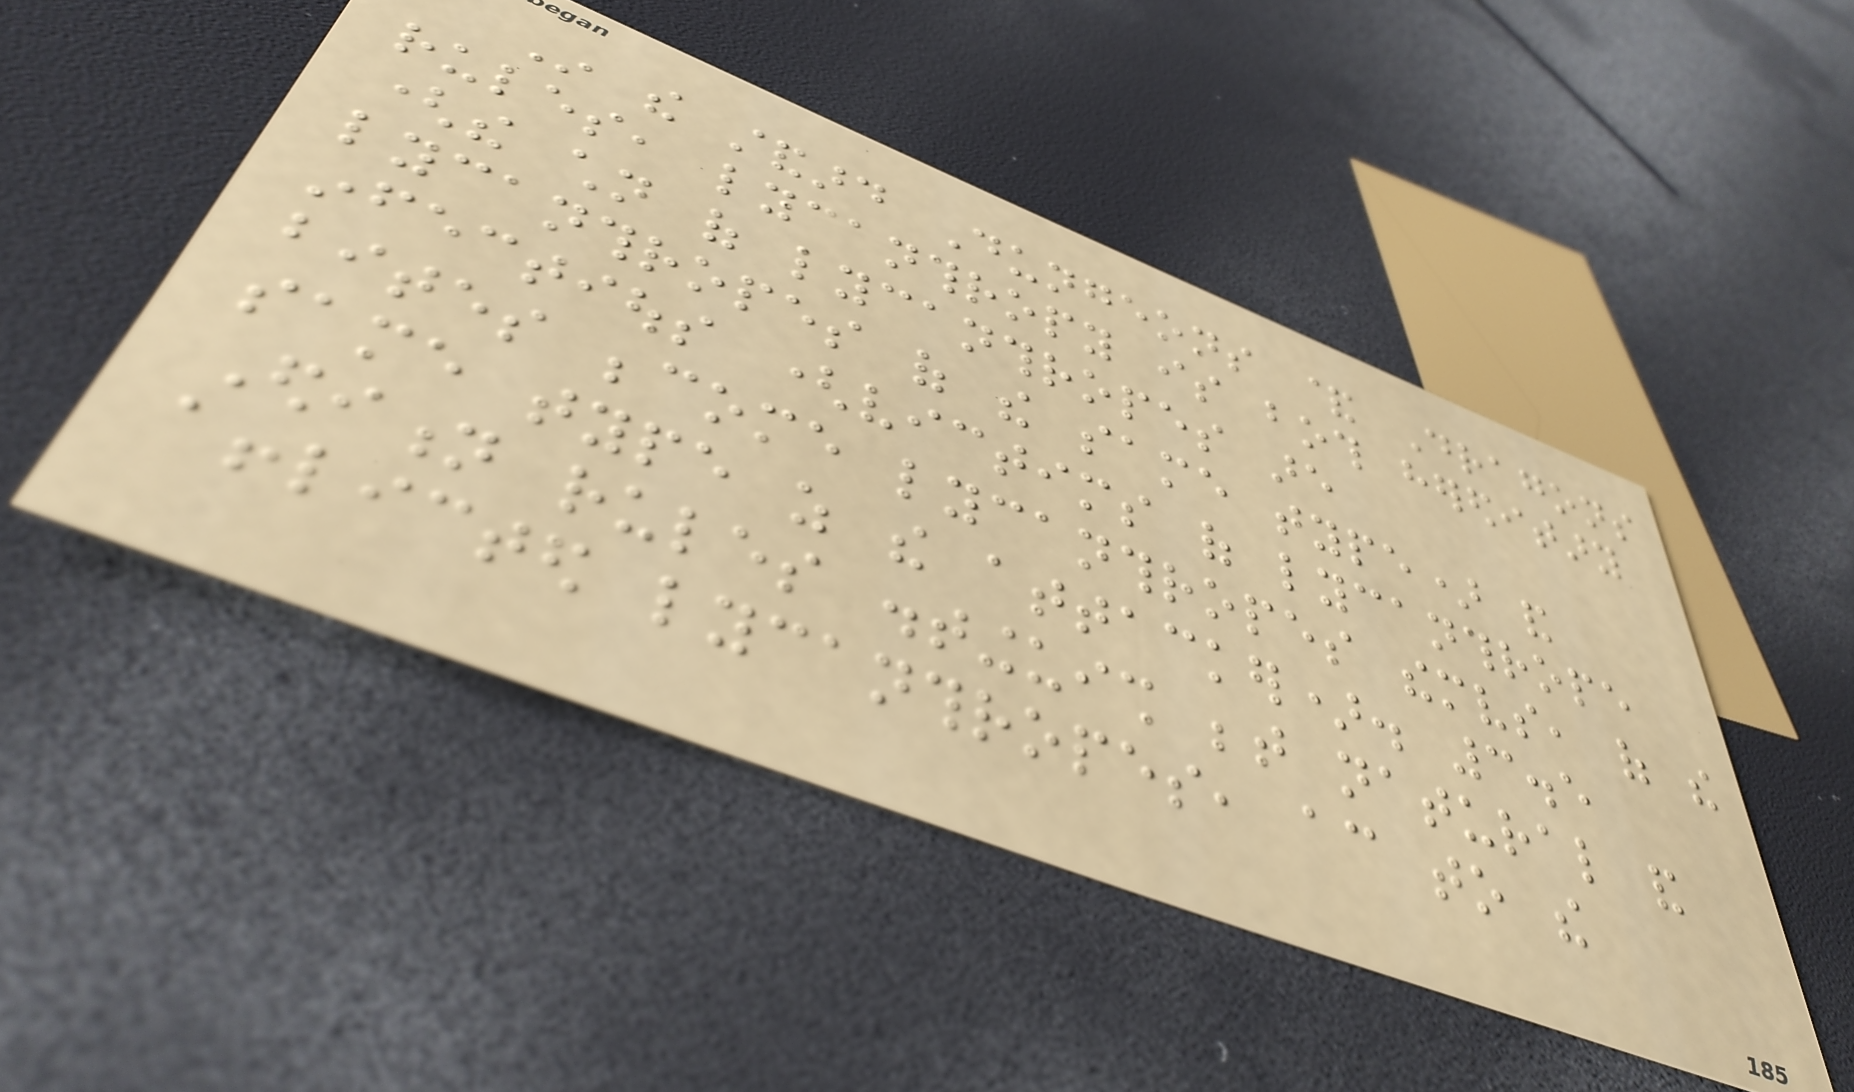In the standard Dungeons & Dragons
rules, lycanthropy is both hereditary
(the children of lycanthropes are
lycanthropes of the same type) and
infectious (victims of lycanthrope
bites become lycanthropes themselves, of the
same type as the attacker). 3.5
Edition rules distinguish between natural and
afflicted lycanthropes, according to the
